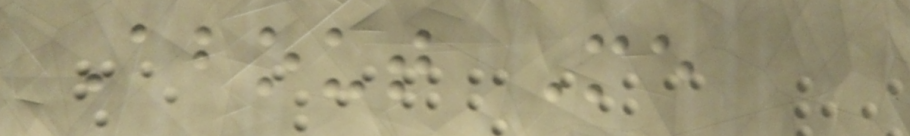About Me
